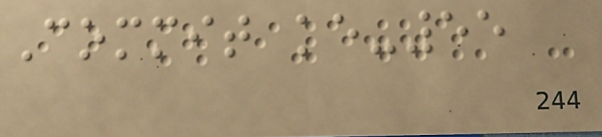Commit ke-55
